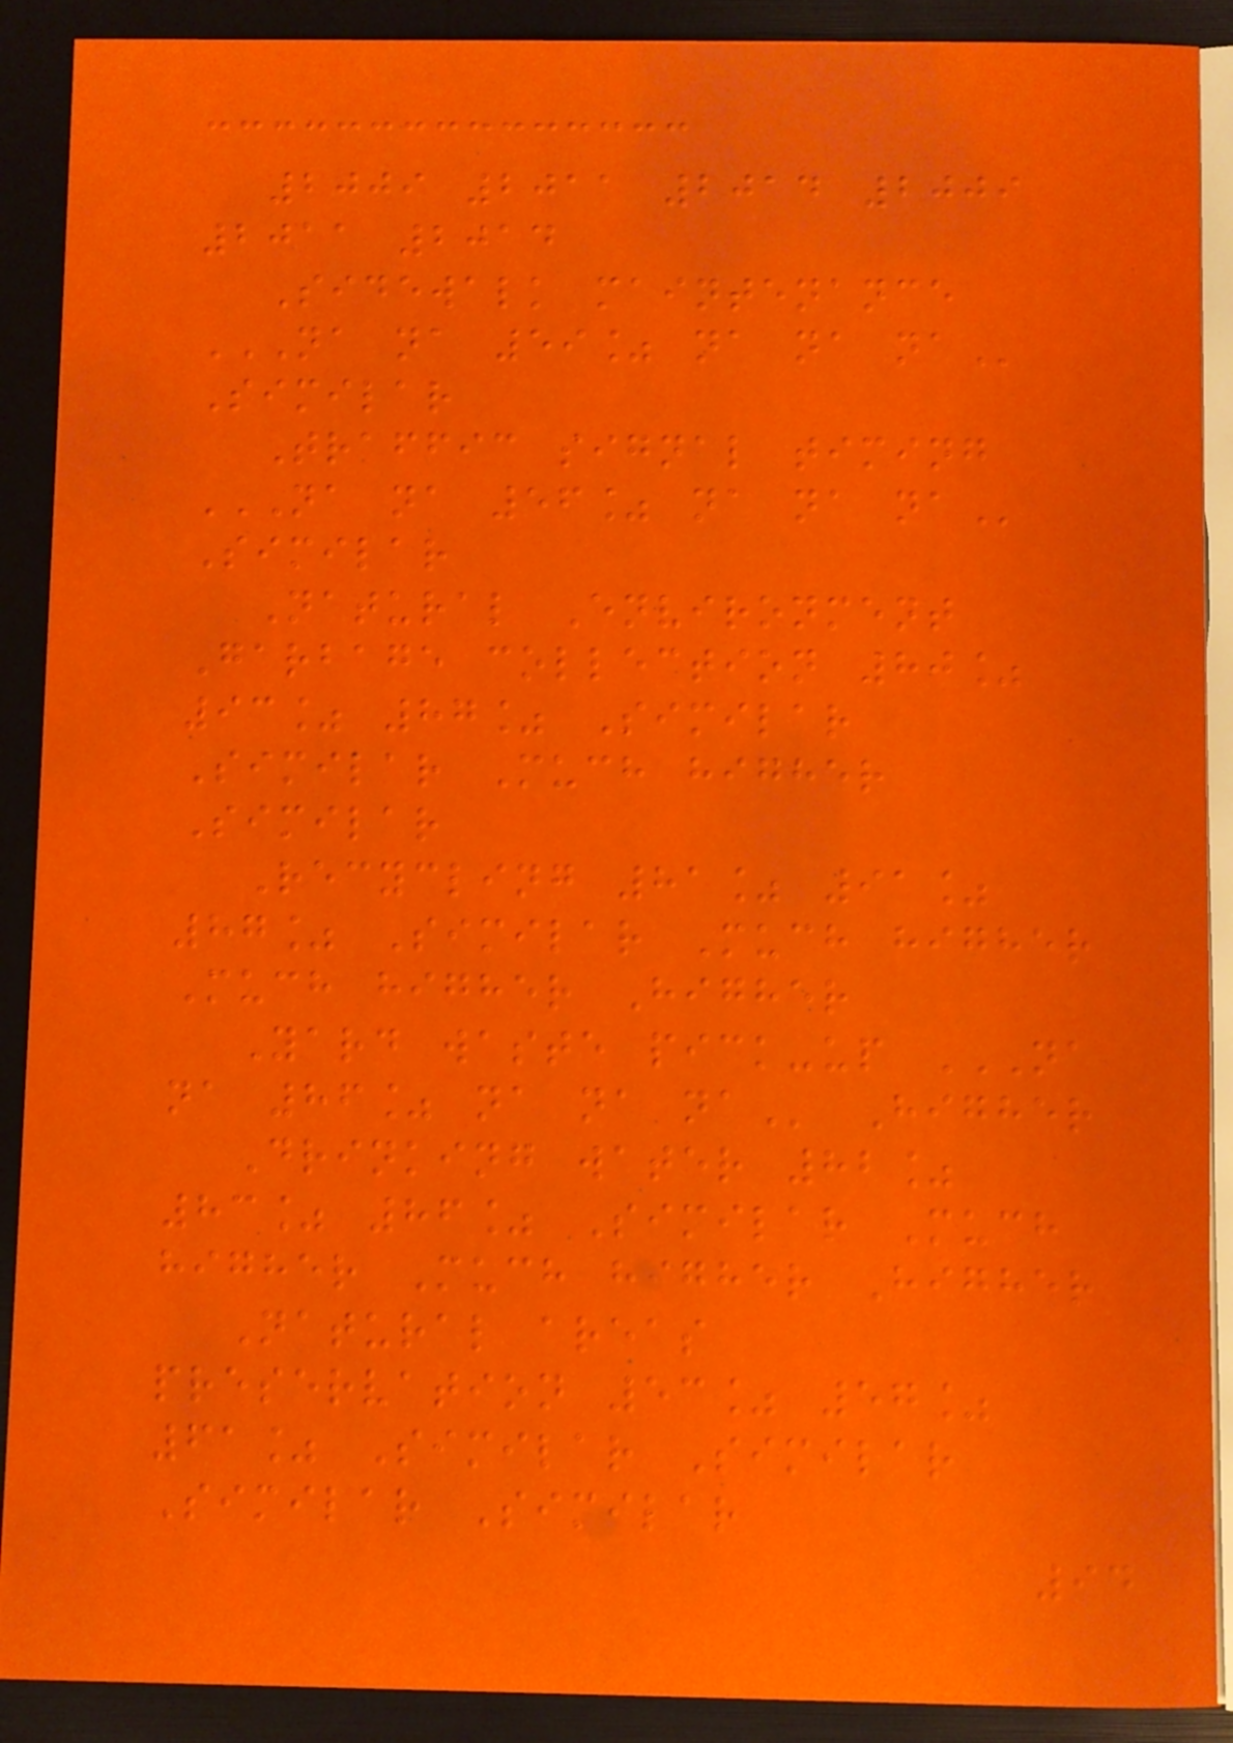2009 2011 2014 2009
2011 2014
Sidewalk maintenance
NA NA 59% NA NA NA
Similar
Traffic signal timing
NA NA 56% NA NA NA
Similar
Natural Environment
Garbage collection 80%
93% 87% Similar
Similar Much higher
Similar
Recycling 81% 91%
87% Similar Much higher
Much higher Higher
Yard waste pick-up NA
NA 86% NA NA NA Higher
Drinking water 82%
83% 86% Similar Much
higher Much higher Higher
Natural areas
preservation 53% 57%
61% Similar Similar
Similar Similar
94
